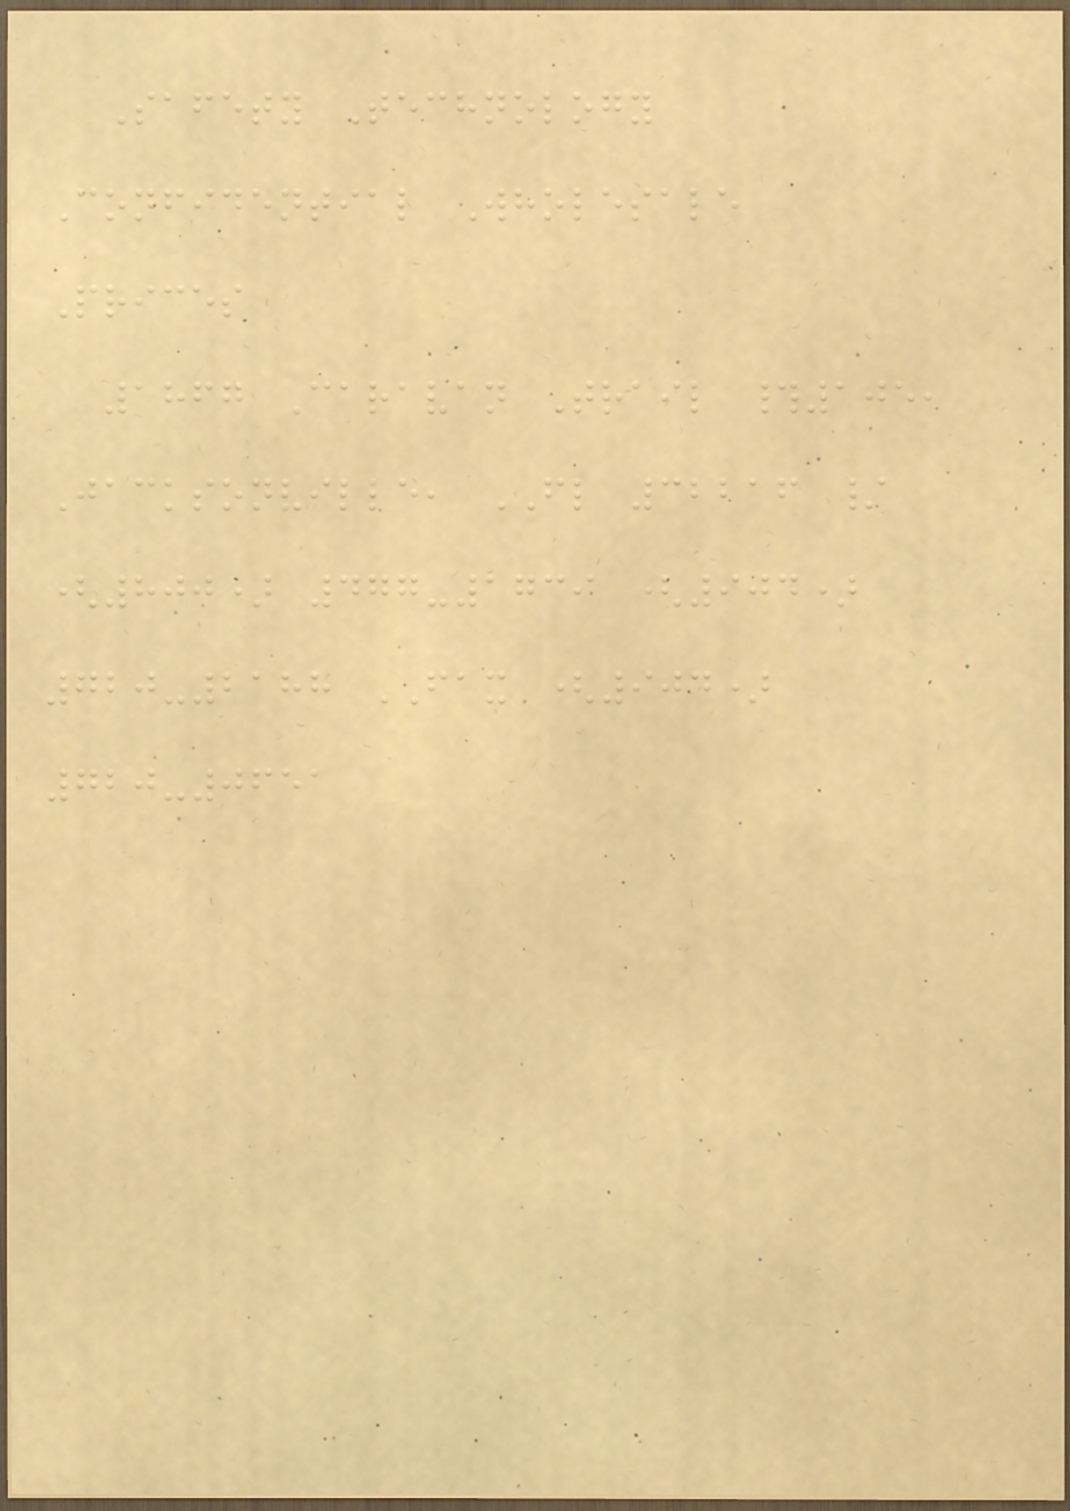Safety Technology
Confidential Wholesale
Prices
1867 Caravan Trail #105,
Jacksonville, FL 32216 /
(800) 477-1739 (904)
720-2188 FAX (904)
720-0651
